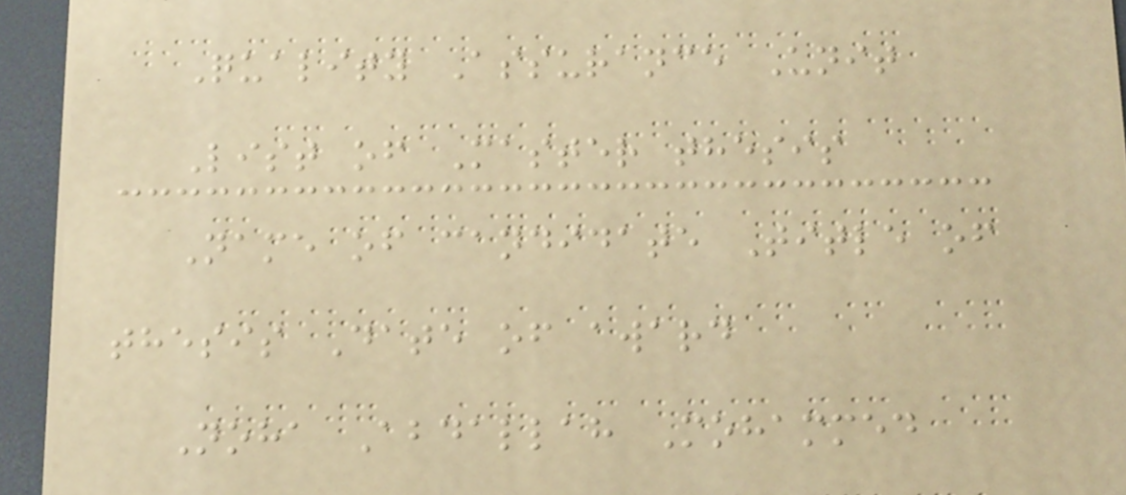Quality Assurance Unit
List of Master thesis
Name of candidate Title of
thesis Date of award
Noha Abdallah Mohammed
